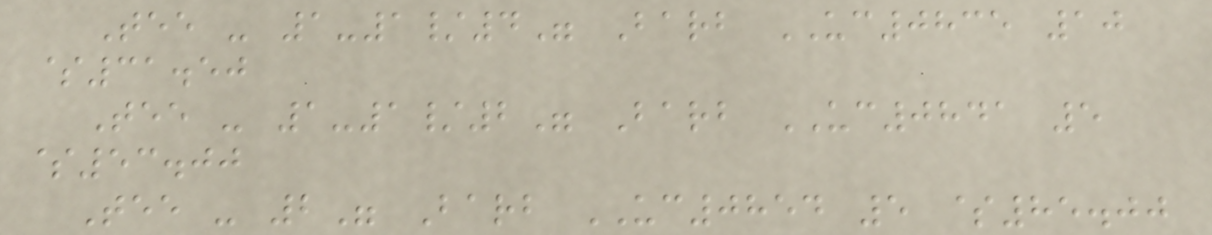Tee - 1-1/4" Barb UC0835 10
$31.50
Tee - 1-1/2" Barb UC0841 5
$53.00
Tee - 2" Barb UC0854 5 $85.00
